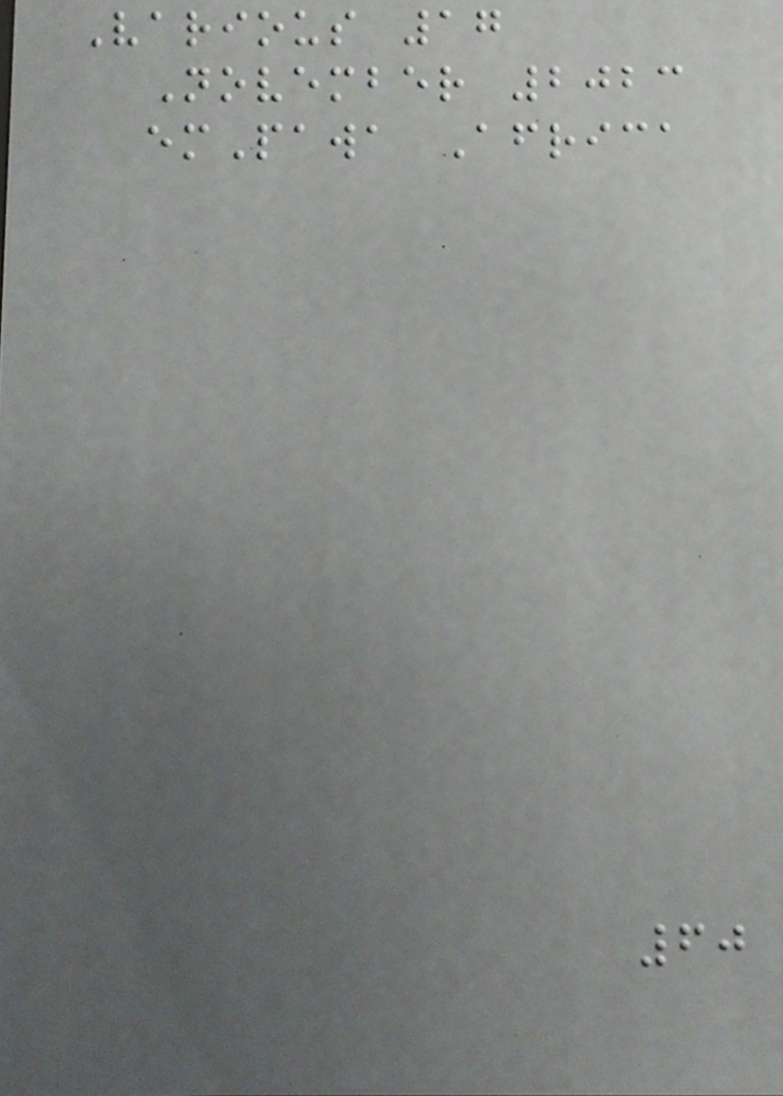Various 17
November 2023
emPawa Africa
60
